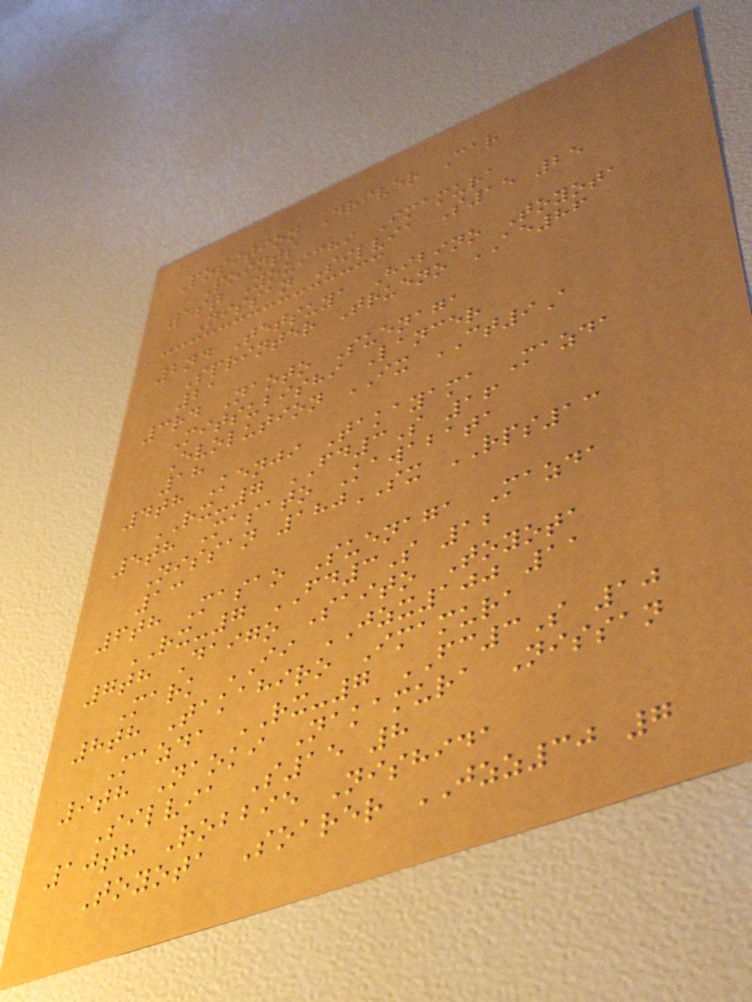Position Driver Car
Points
1st Youichi Imamura
Nissan Silvia S15 25
2nd Tetsuya Hibino Toyota
Sprinter Trueno AE86
21
3rd Naoto Suenaga
Mitsubishi Lancer
Evolution IX CT9A
18
4th Kenji Takayama Mazda
RX-7 FD3S 16
5th Masato Kawabata
Nissan 180SX RPS13
13
6th Masao Suenaga Mazda
RX-7 FD3S 12
7th Daigo Saito Toyota
Mark II JZX100 11
8th Takahiro Imamura
Mazda RX-7 FC3S 10
9th Naoki Nakamura Nissan
Silvia S15 8
10th Robbie Nishida
Toyota Soarer JZZ30 7
